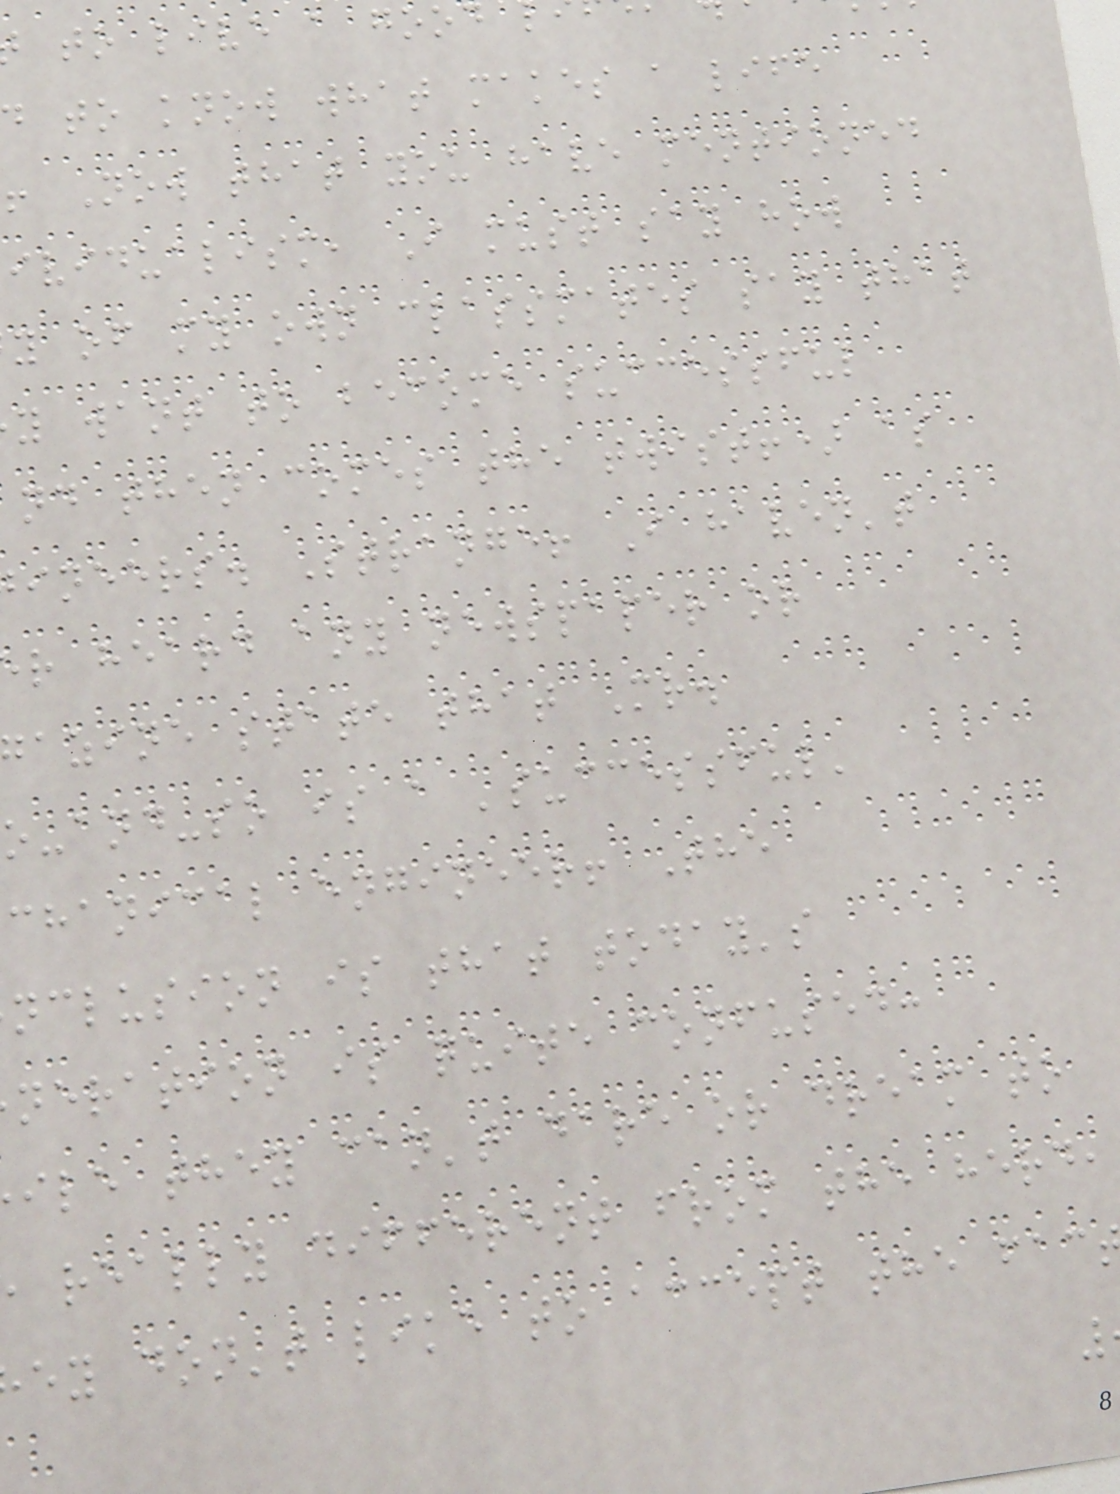to live a good
to know what makes a life
! Now that you have mentioned
ividualism, I must say how
y of my own classmates say that
y want to become successful
nd then comes the twist!) as
ineers. Strange! I haven't
r heard any newspaper or
azine state that Mr.
o-and-so is a 'successful'
chanical engineer! The
nclusion is that today's
neration is quite confused:
ile they can't dare or dream to
really different from the herd,
ey don't like to accept the fac
